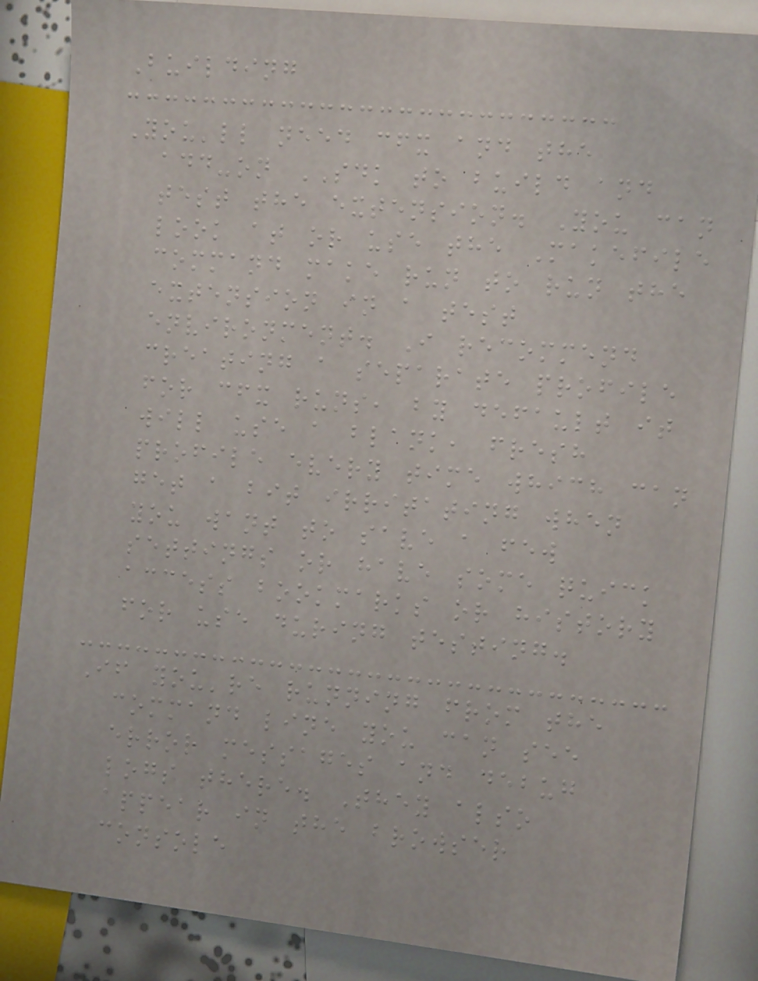Building
You'll need cfx and the
add-on SDK to build and
test the extension. You can
look at or use the Makefile
command make run to run the
extension in a test
environment. I recommend
creating a separate profile
for cfx runs, by default it
will use a blank, fresh
profile every time which can
get a bit irritating when
you want to save a few
settings or have some quick
access bookmarks or history
for use during testing.
If you're running from the
command line you can see
error messages and debug
logs there. They also
appear in the browser
console
